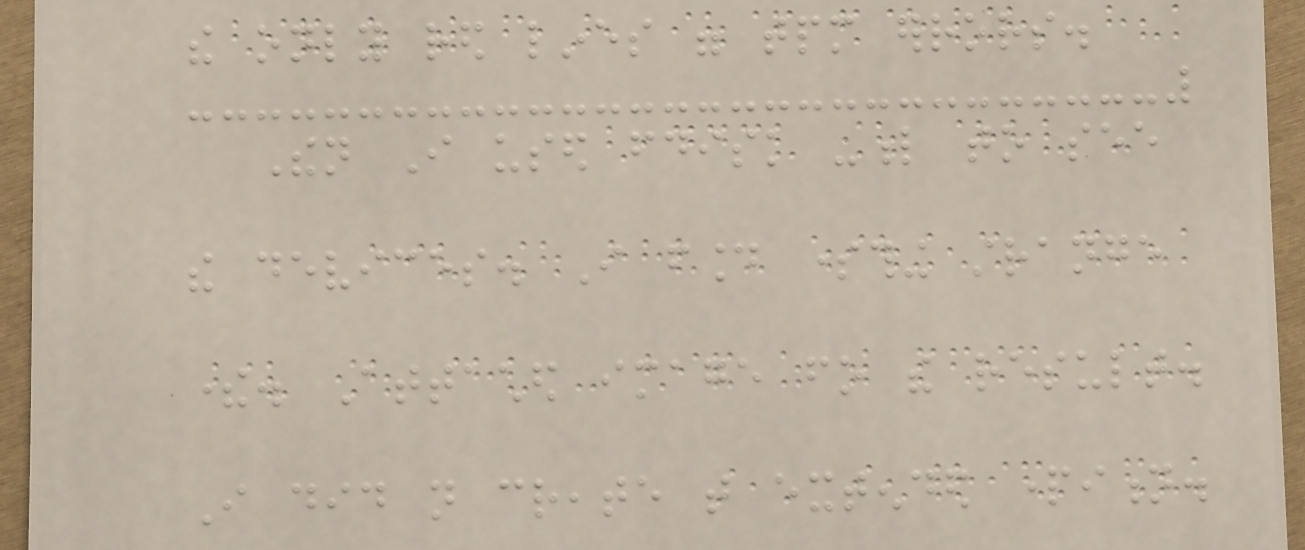the only red lines were tpm errors.
Then I used fdisk -l to see
the devices. I found something strange
there. Attached image fo the result.
I did not create that extended partition.
